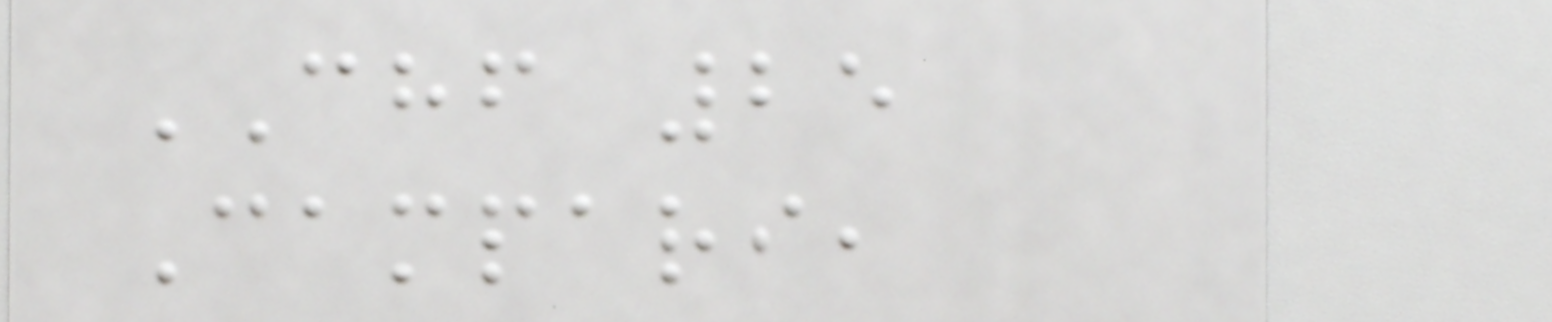CHF 25
Campari,
